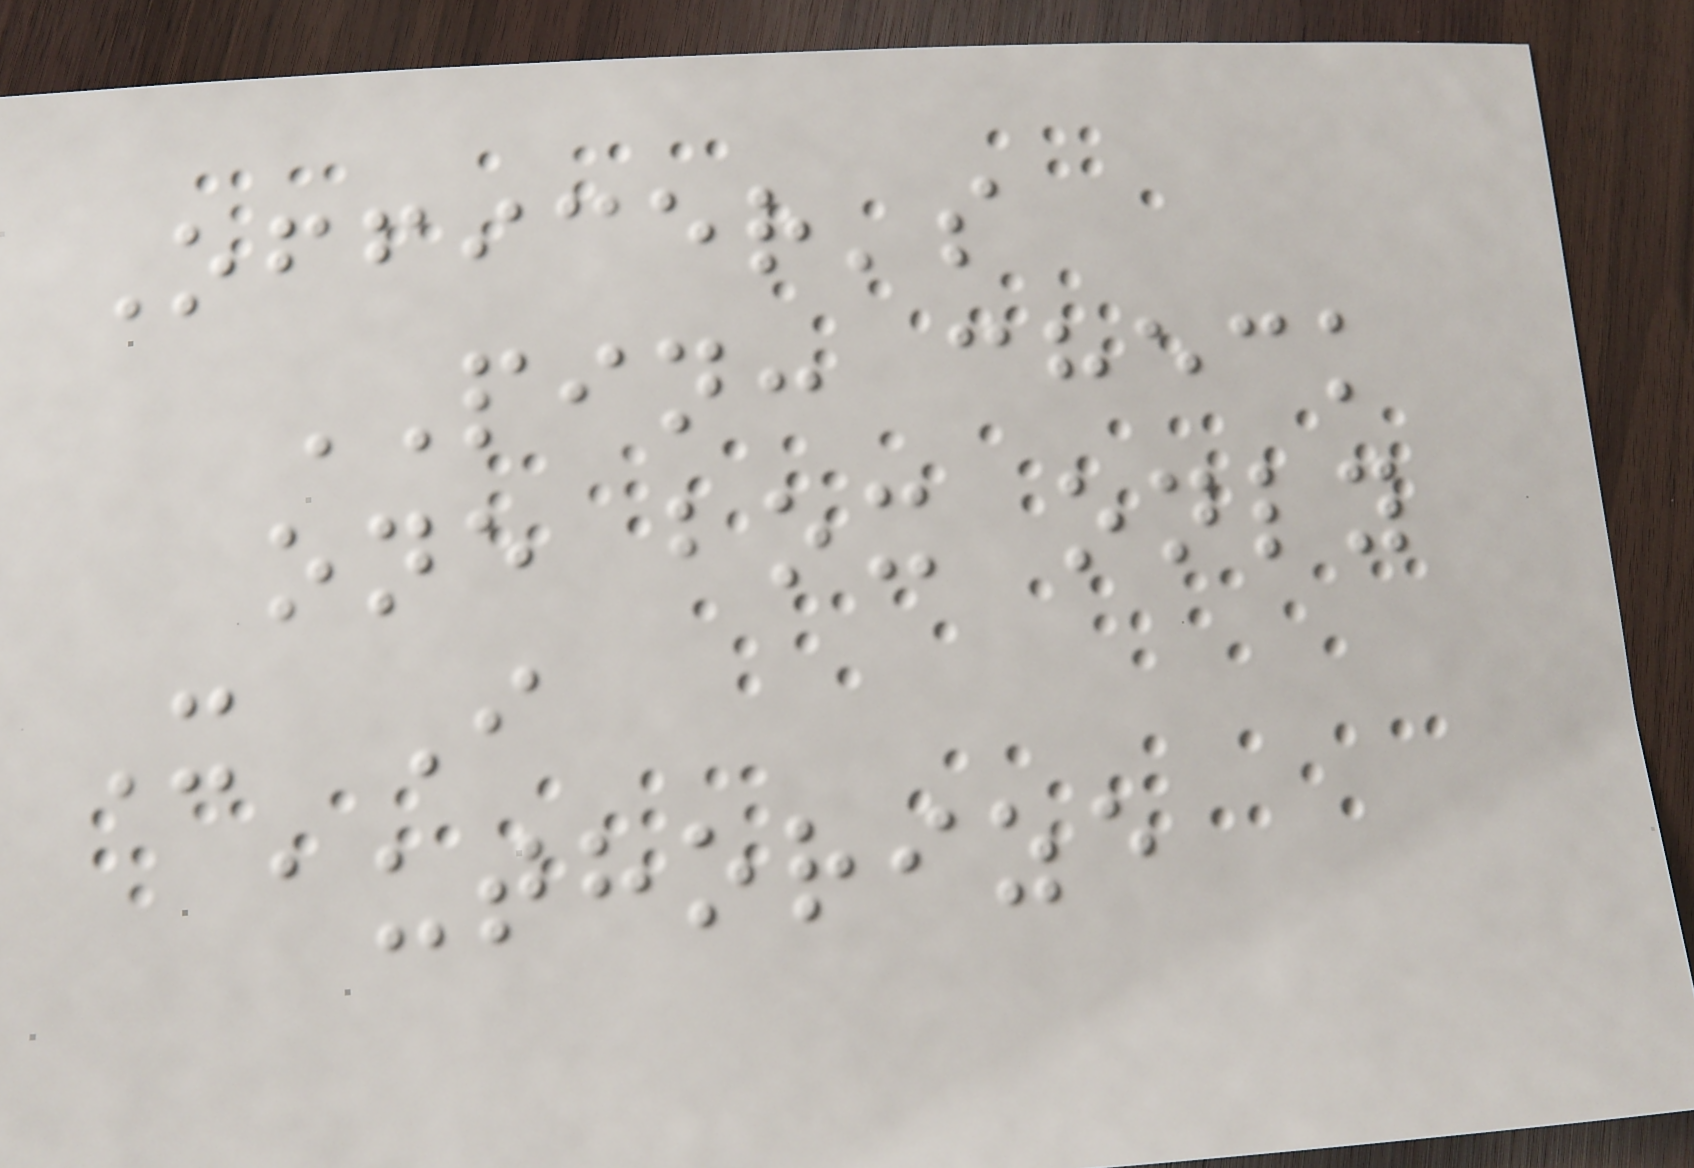Officer's
PIN: check
one box only
X I
authorize
